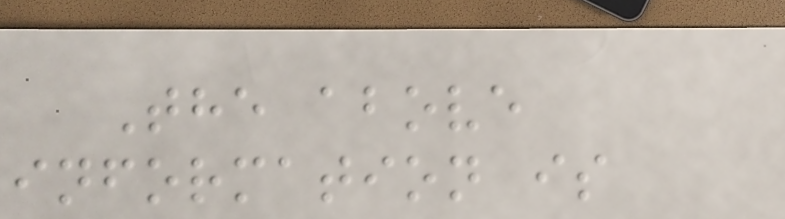The above
information is
